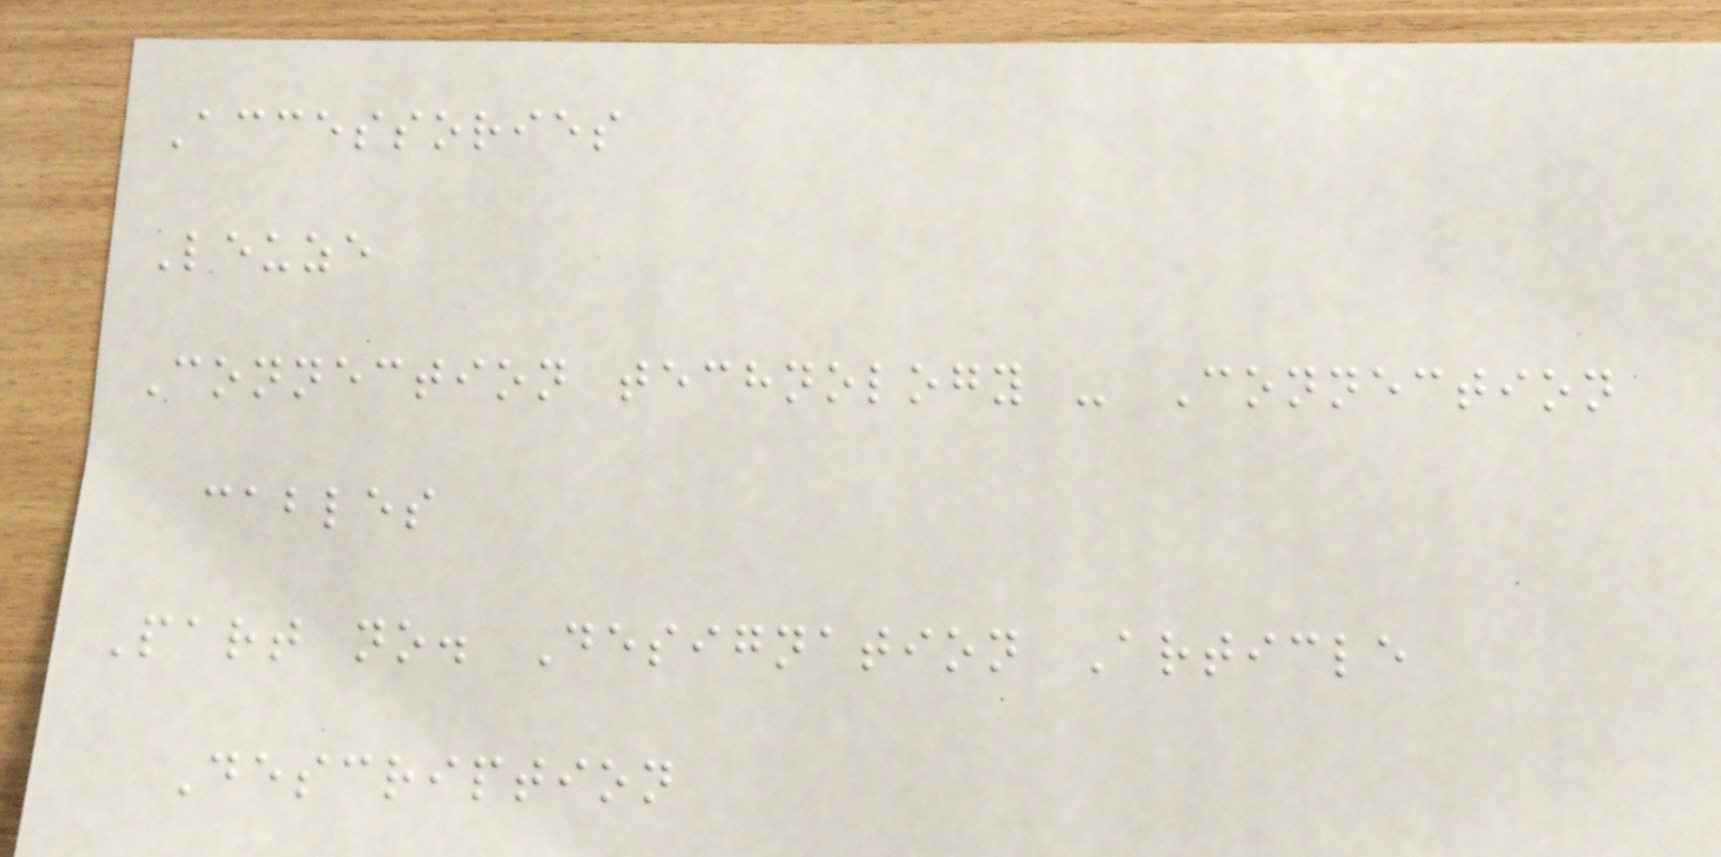Accessories
Leuze
Connection technology - Connection
cables
Part no. Designation Article
Description
